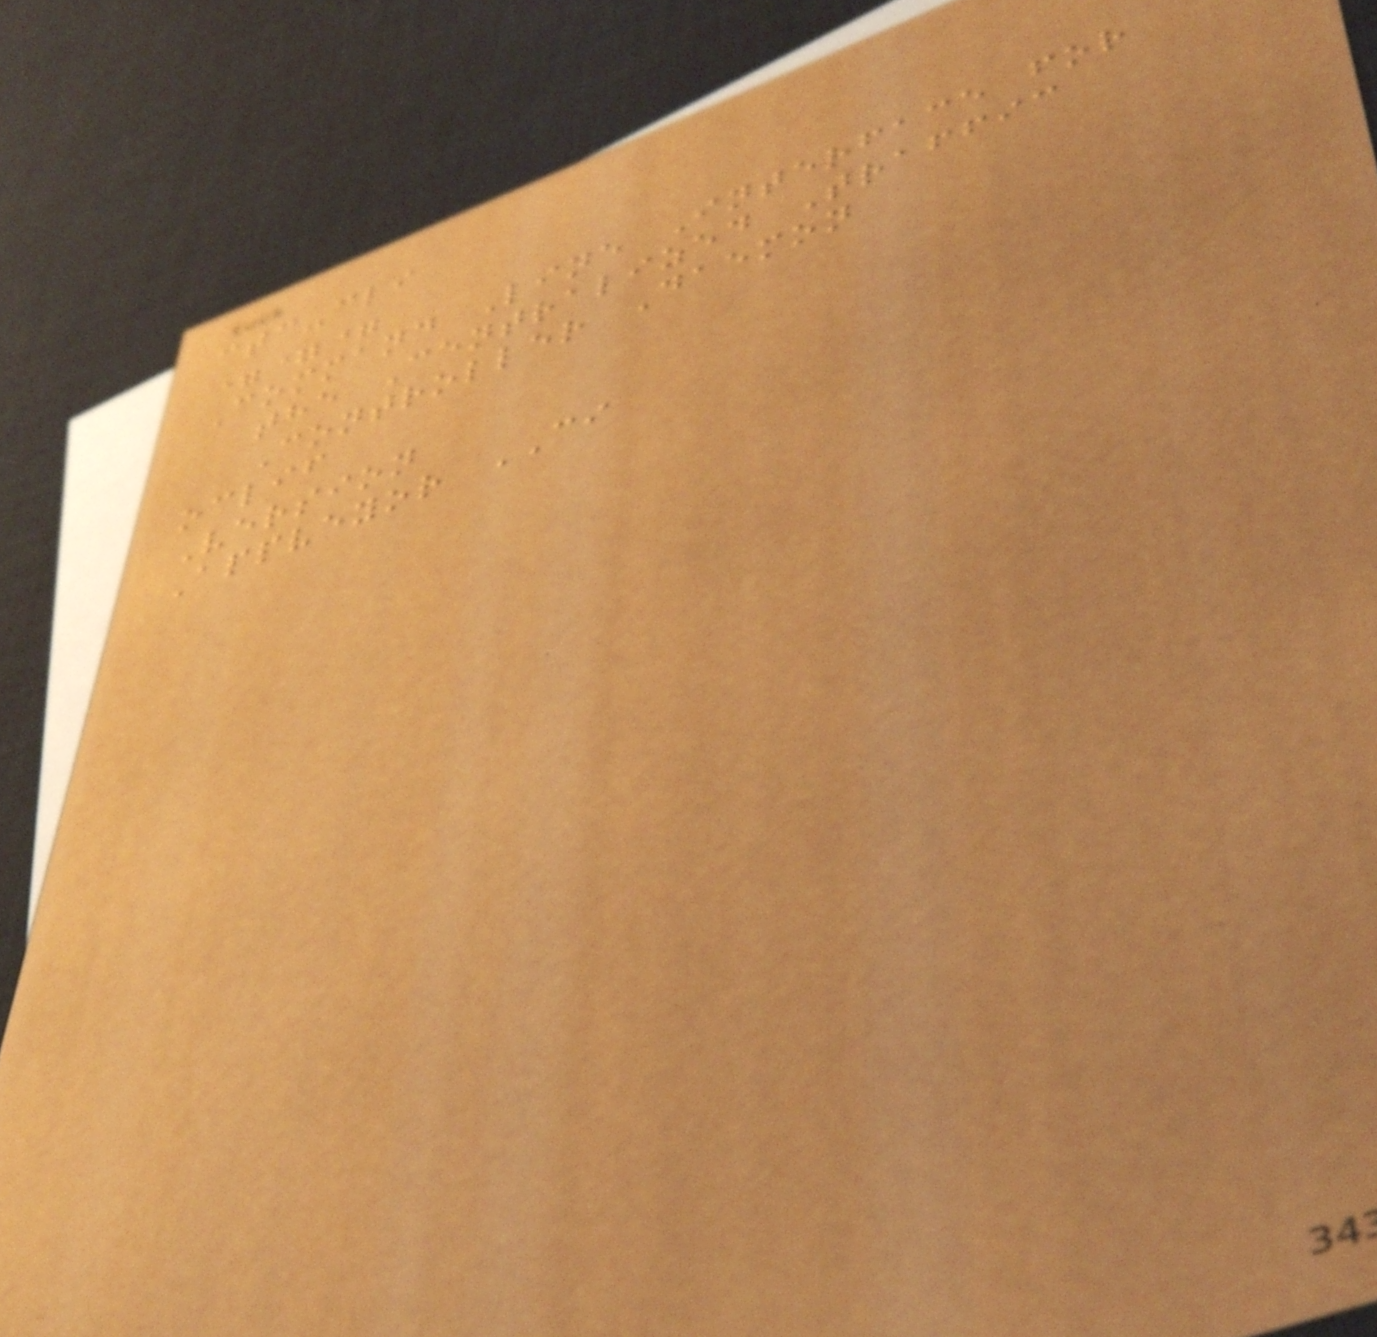ctc-cli
===
Command Line Interface for
the Centralized Traffic
Controller Daemon
oclif
Version
Appveyor CI
